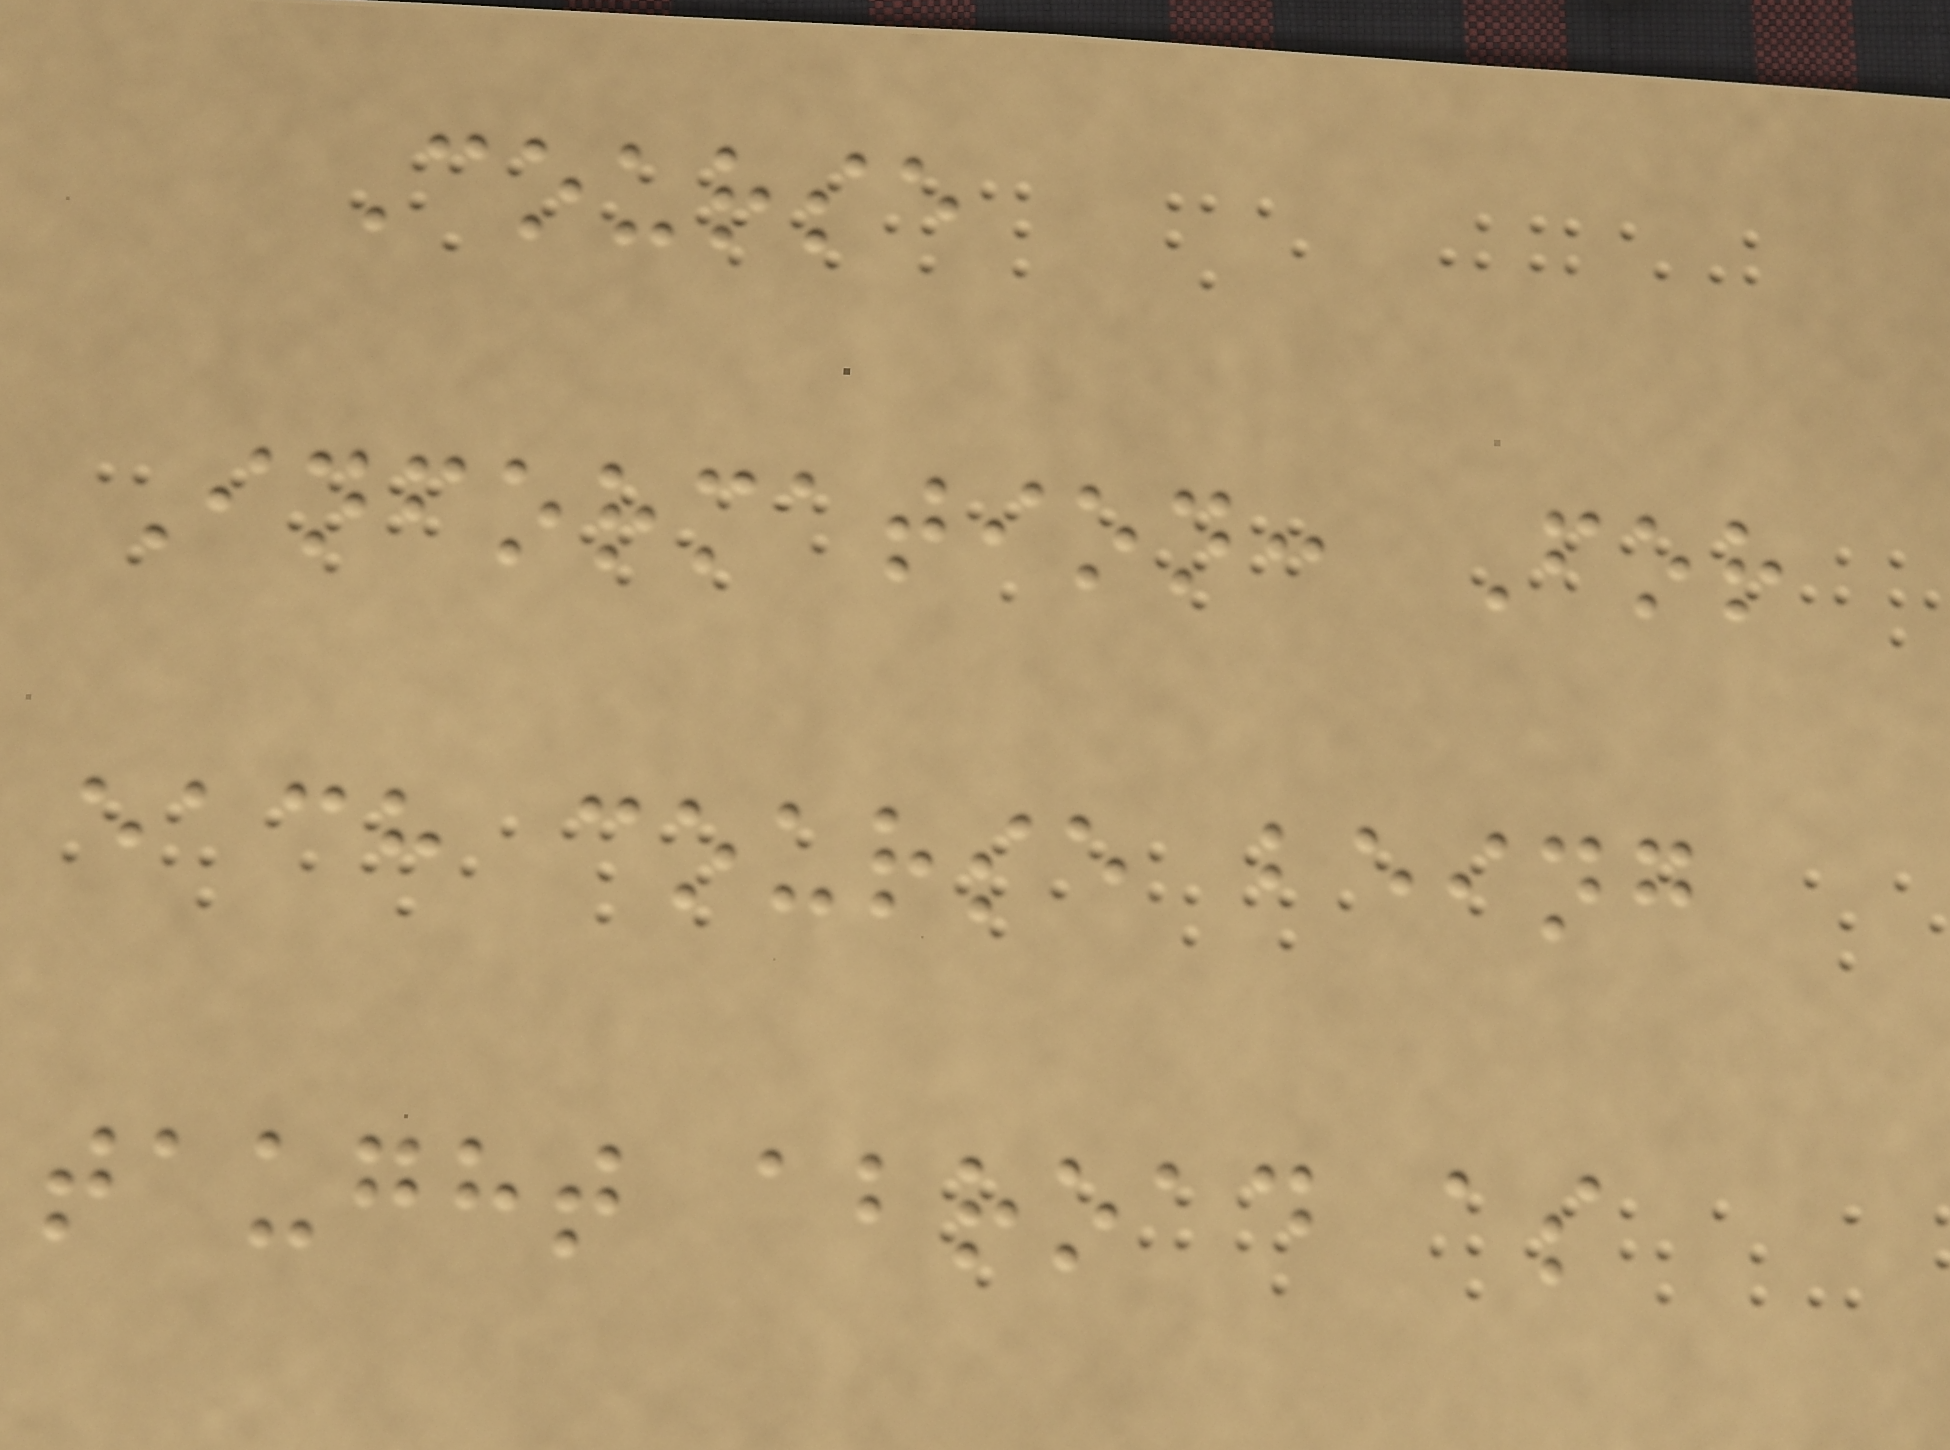Course
Information: For
each course being
taught abroad as
